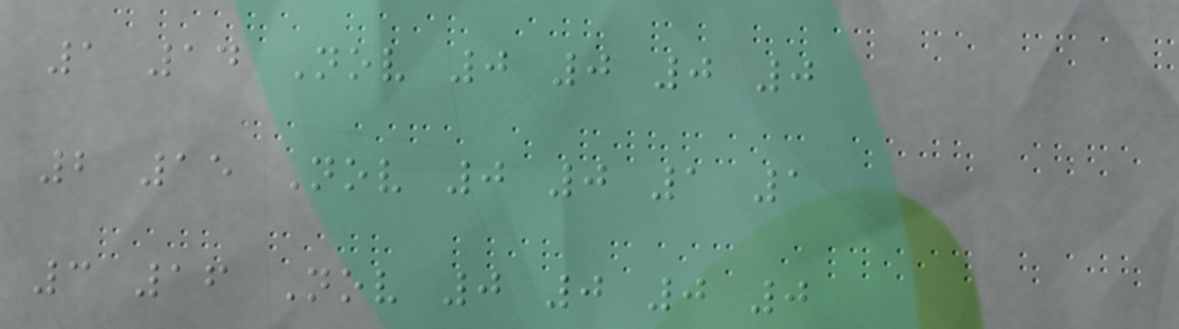1 14 Nov 0 0 0 0
2 15 Nov 0 0 1 1
3 16 Nov 0 0 0 0
